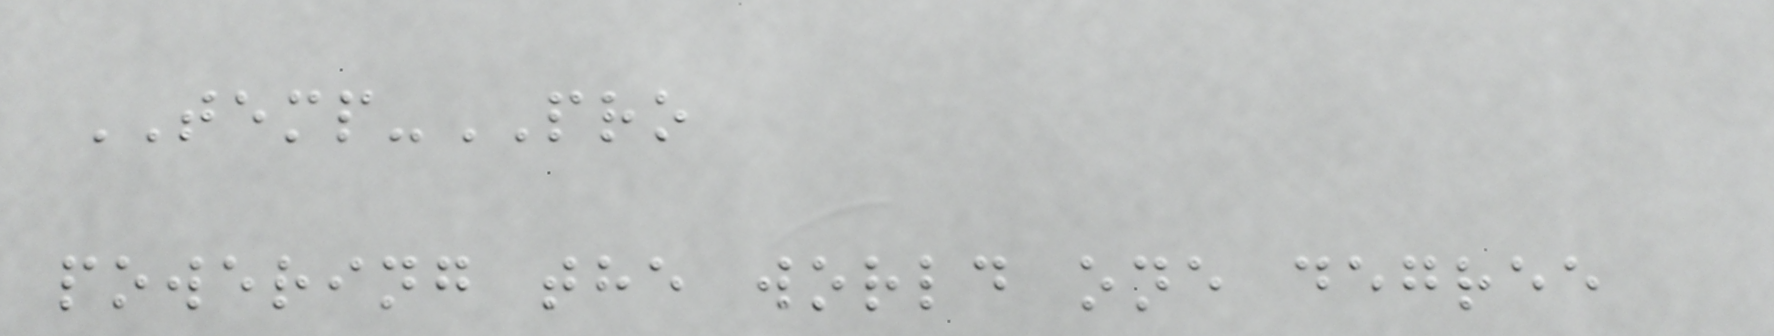TEMP-PRO
powering the world one degree
